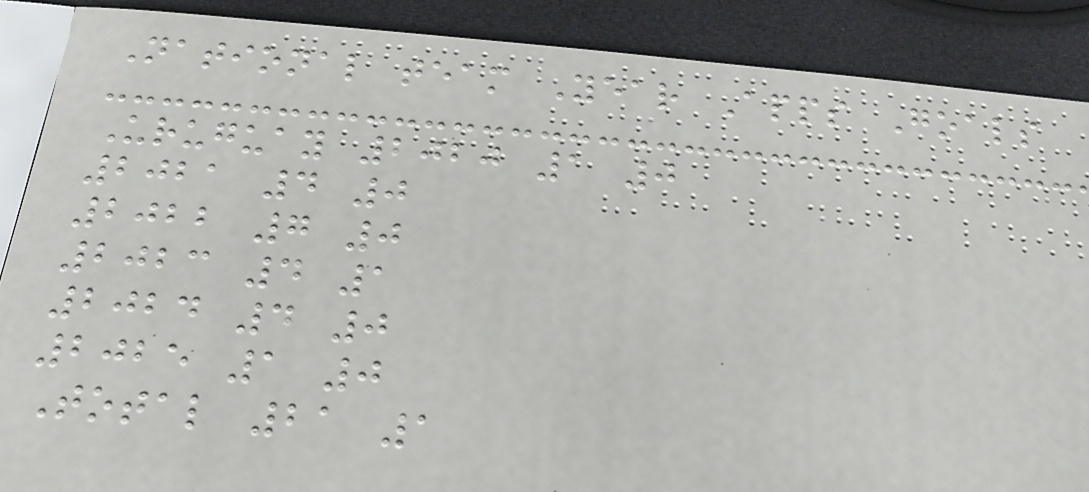National team Year Apps Goals
Uruguay 2020 1 0
2021 4 0
2022 7 0
2023 4 1
2024 4 0
2025 1 0
Total 21 1
